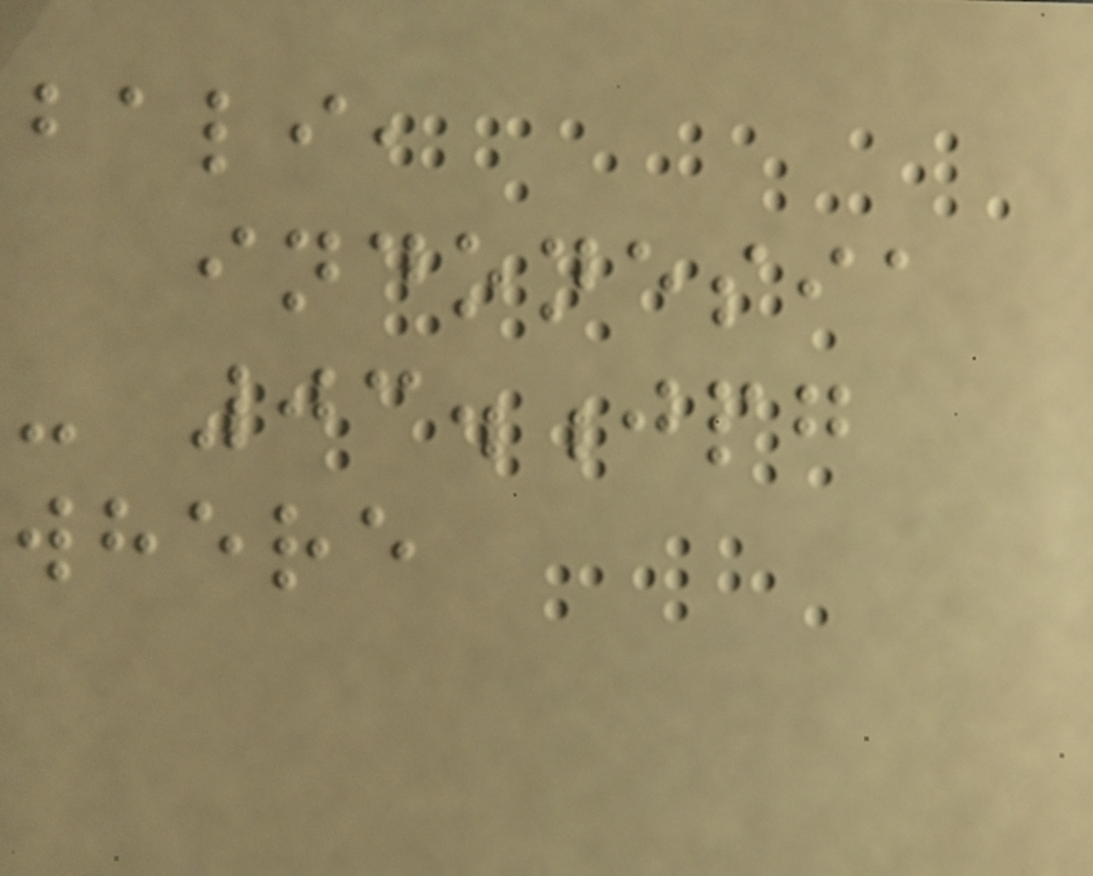bali,
indonesia
- 03.jpg
where
